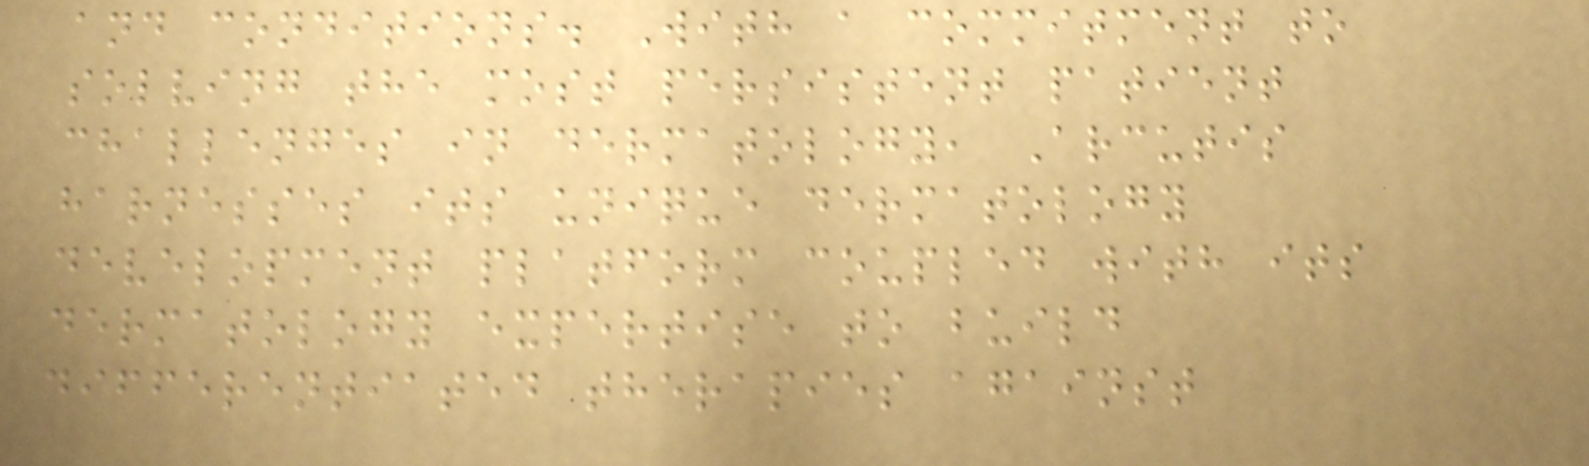and conditions. With a commitment to
solving the most persistent patient
challenges in dermatology, Arcutis
harnesses its unique dermatology
development platform coupled with its
dermatology expertise to build
differentiated therapies against
